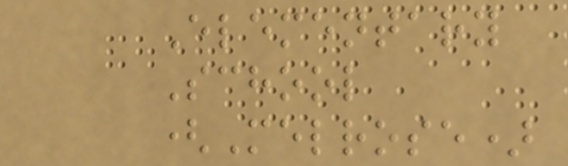Elementary
School
(Melrose)
